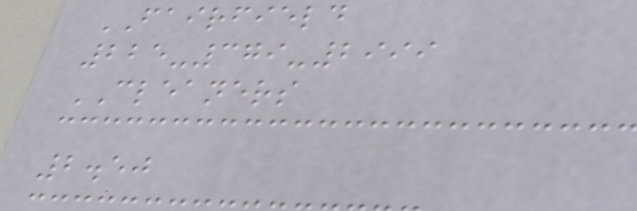FAIRFIELD
225-379-2999
CLEANERS
2.50
